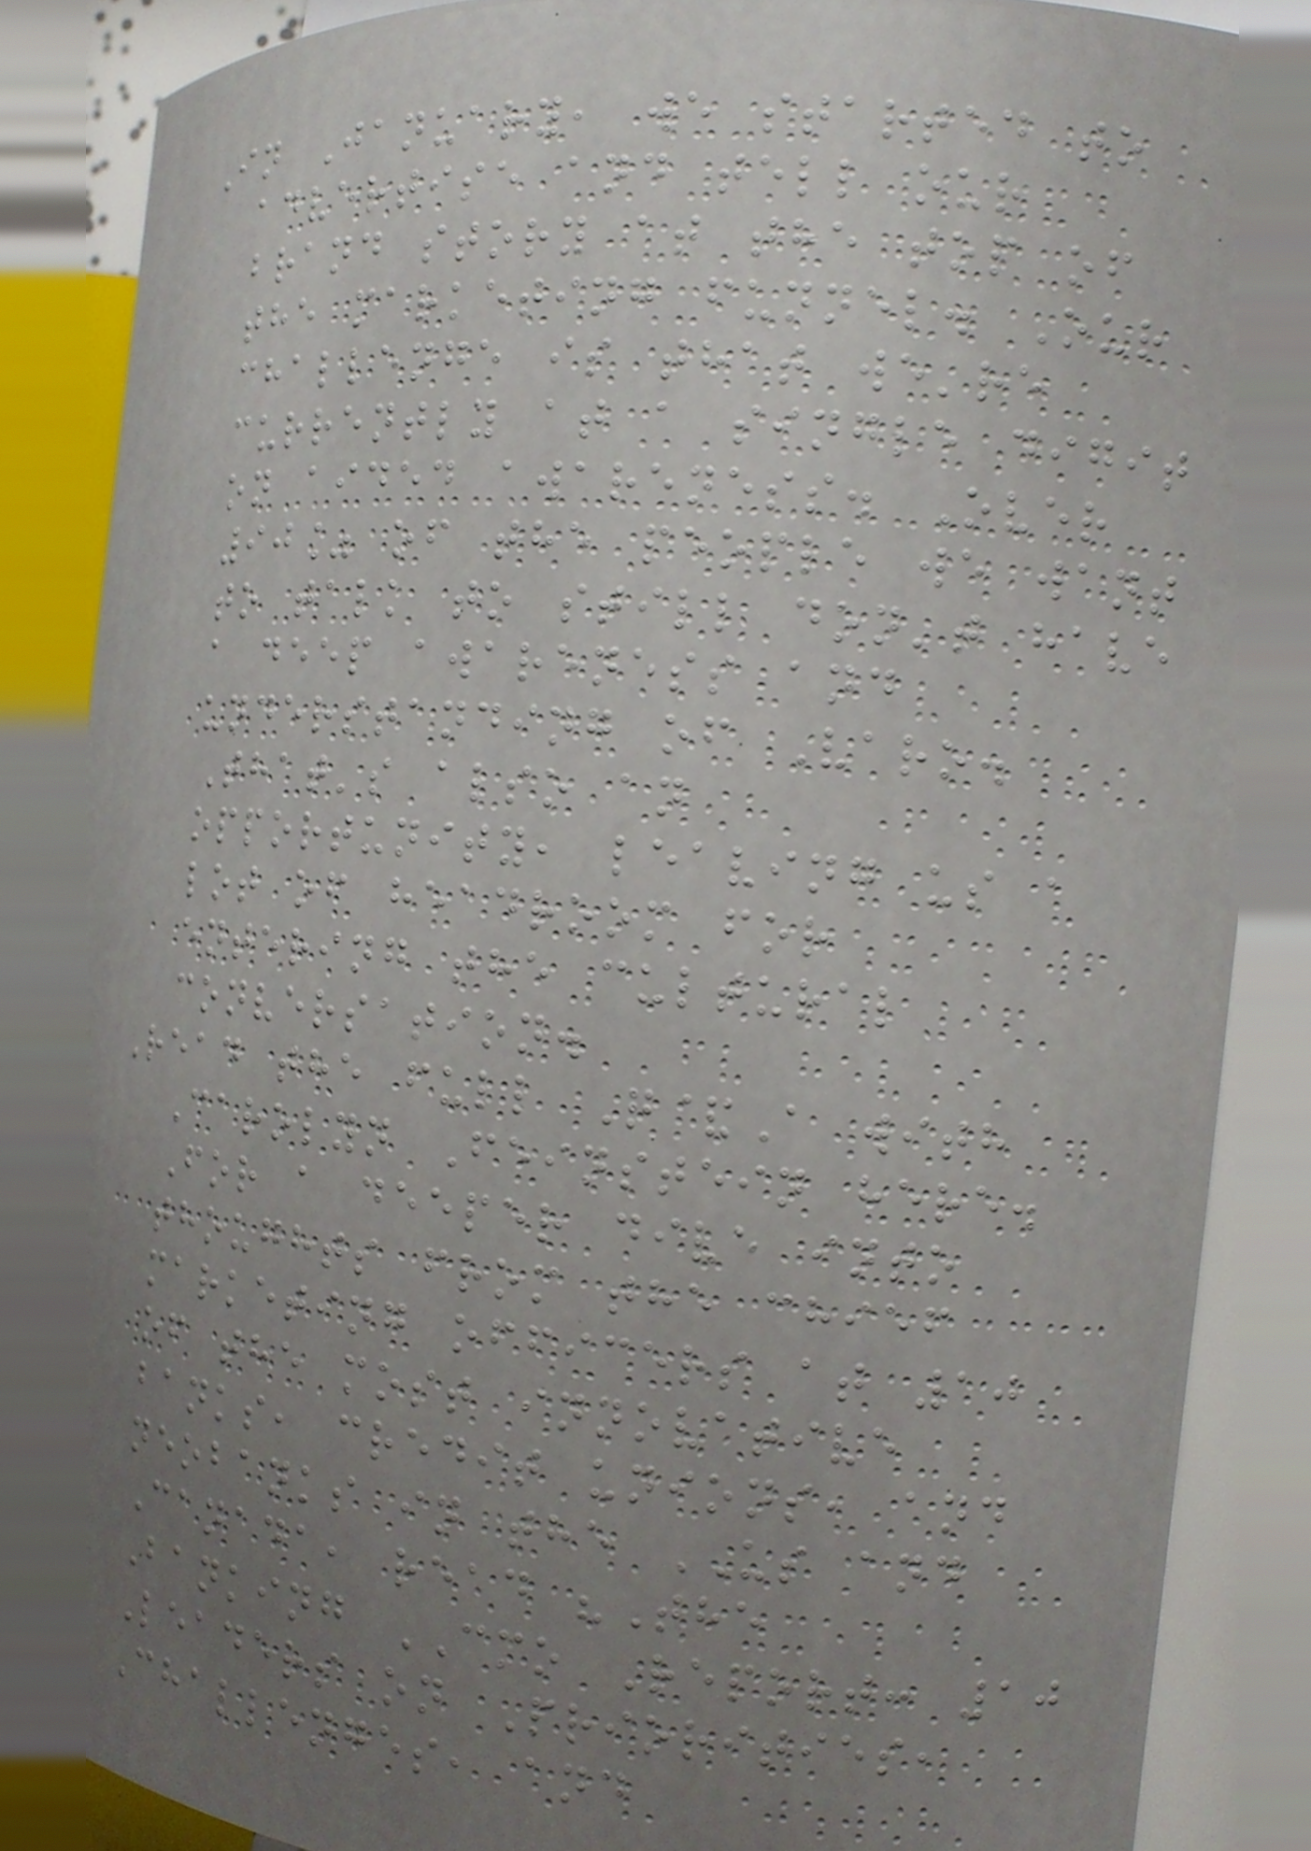In January, we started to
advertise and tell our
brand story at the top of
the marketing funnel. Our
challenge is that we're
currently at a single digit
on aided awareness. Over
90% of the people we want
to talk to still don't have
a deep awareness and
understanding of Varo.
That's also an
opportunity, leaving us a
lot of headroom for
entering the cultural
conversation.
Read the full Q&A with
Carolyn Feinstein here.
For a deeper dive into
thoughts from the chief
marketing officers at 10
of the most innovative
banks, credit unions, and
neobanks in the US and
Canada, read "The
Banking CMO Report: 10
Leaders on Priorities,
Challenges, and
